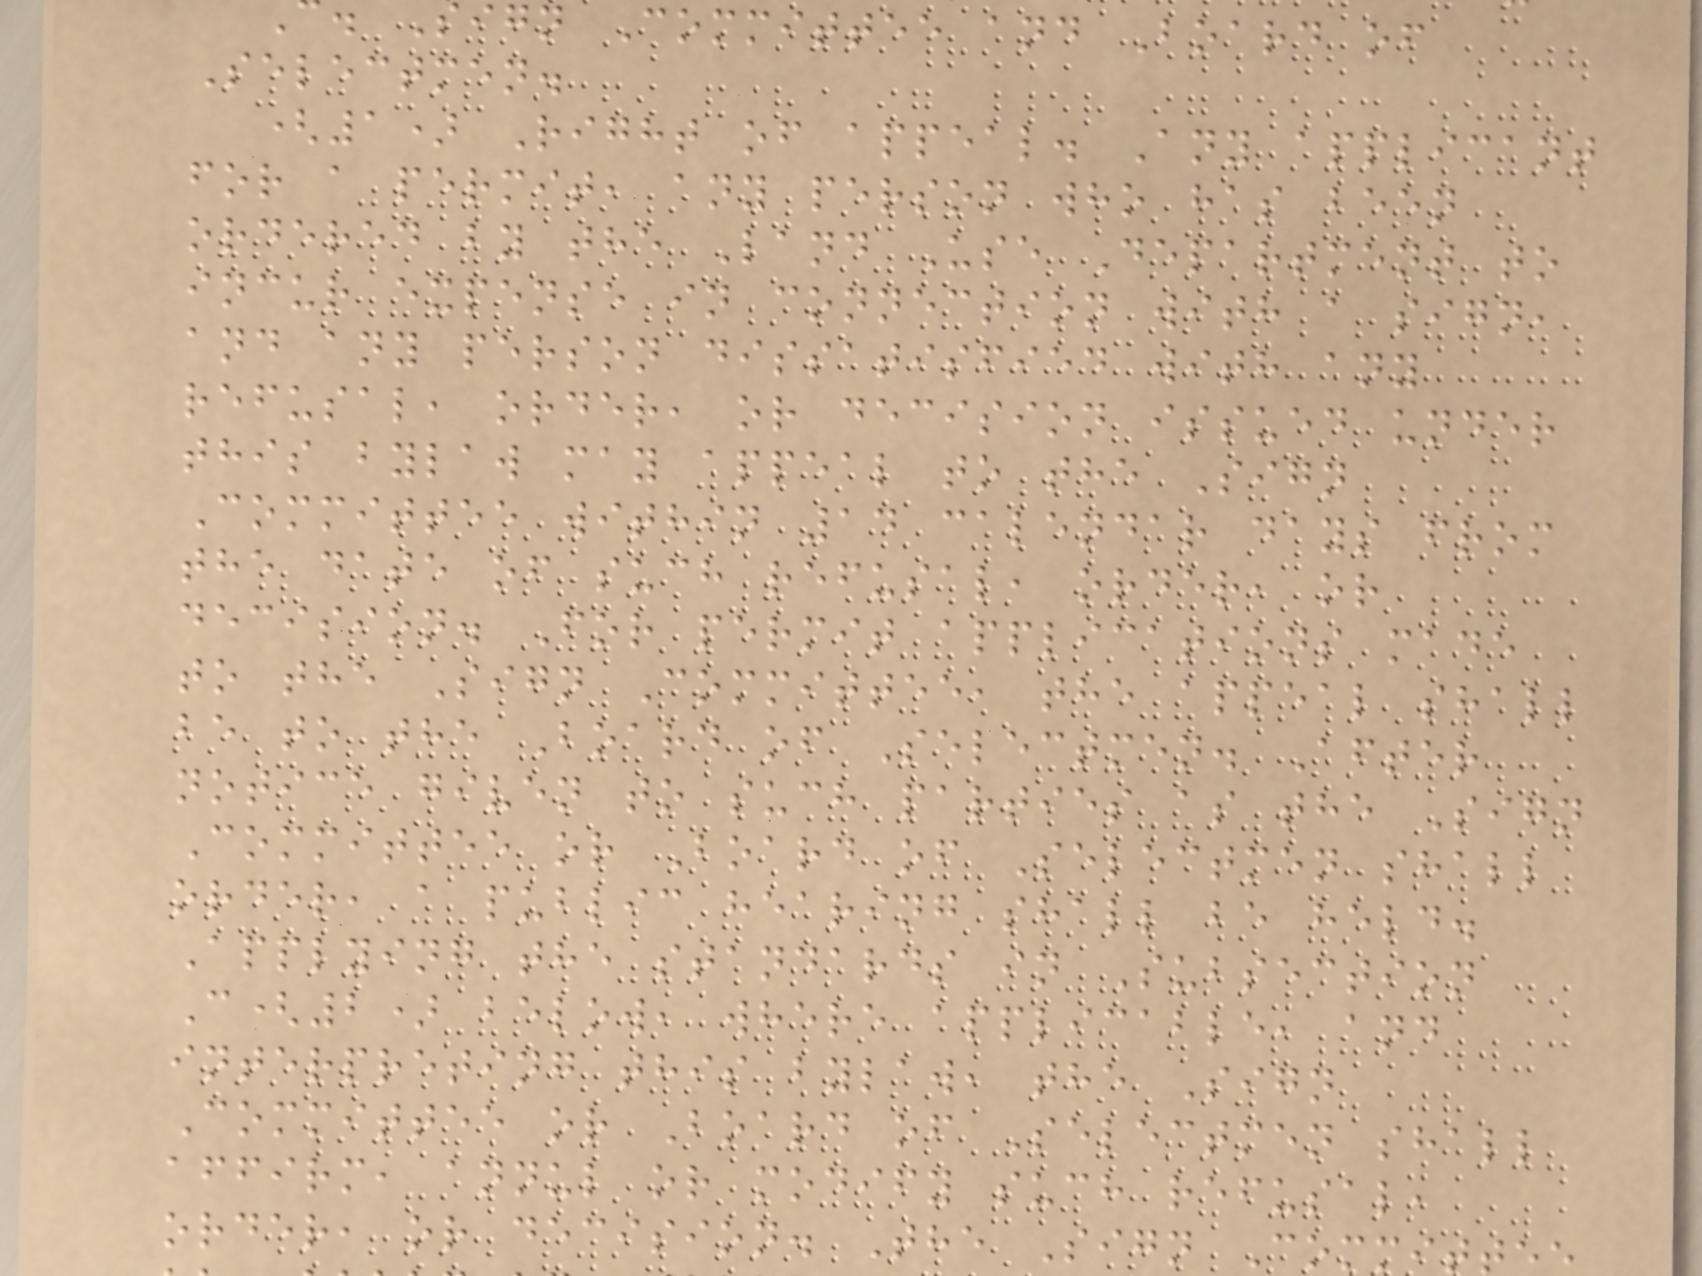Sign Committee and Board of
Selectmen.
(1) Right of appeal. Any applicant
for a permit, any person who has been
ordered by the Land Use Department to
incur expense in connection with a sign,
and any person dissatisfied with any
refusal, order, or decision issued under
this bylaw may appeal to the Sign
Committee within 14 calendar days from
the date of such refusal, order, or
decision. For permit applications made
to the Sign Committee, the appeal shall
be to the Board of Selectmen. After
notice given to such parties as the Sign
Committee or Board of Selectmen shall
order, a public hearing shall be held.
Applying the standards in Subsection
C(2) below, where applicable, and
interpreting this bylaw, the Sign
Committee or Board of Selectmen shall
affirm, annul or modify such refusal,
order, or decision. The Sign Committ
